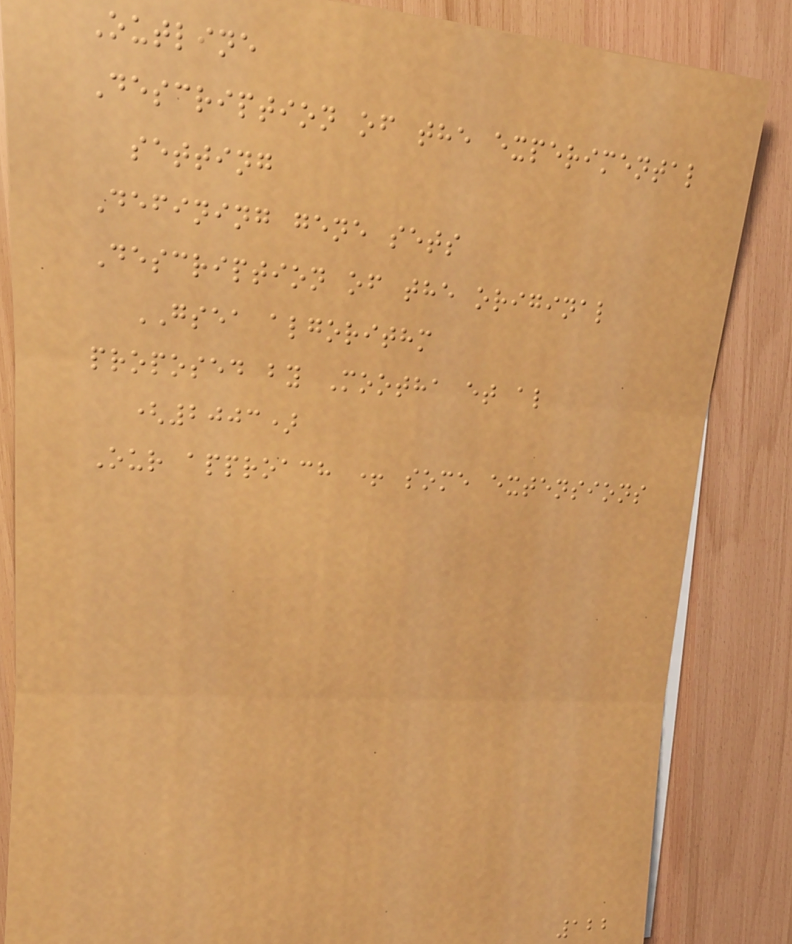Outline
Description of the experimental
setting
Defining gene sets
Description of the original
GSEA algorithm
proposed by Mootha et al
(2003)
Our approach + some extensions
122
